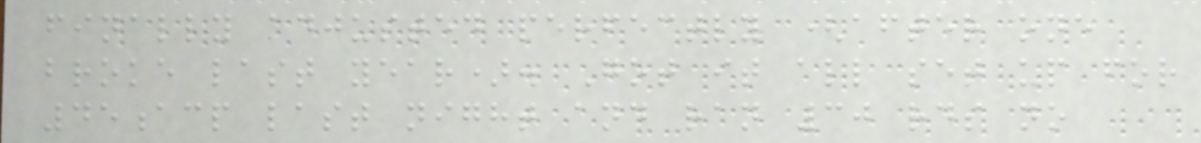finally adjusted perfectly (after one
broke last year). Got it all set up for
45acp last night and ran 30 rds no
